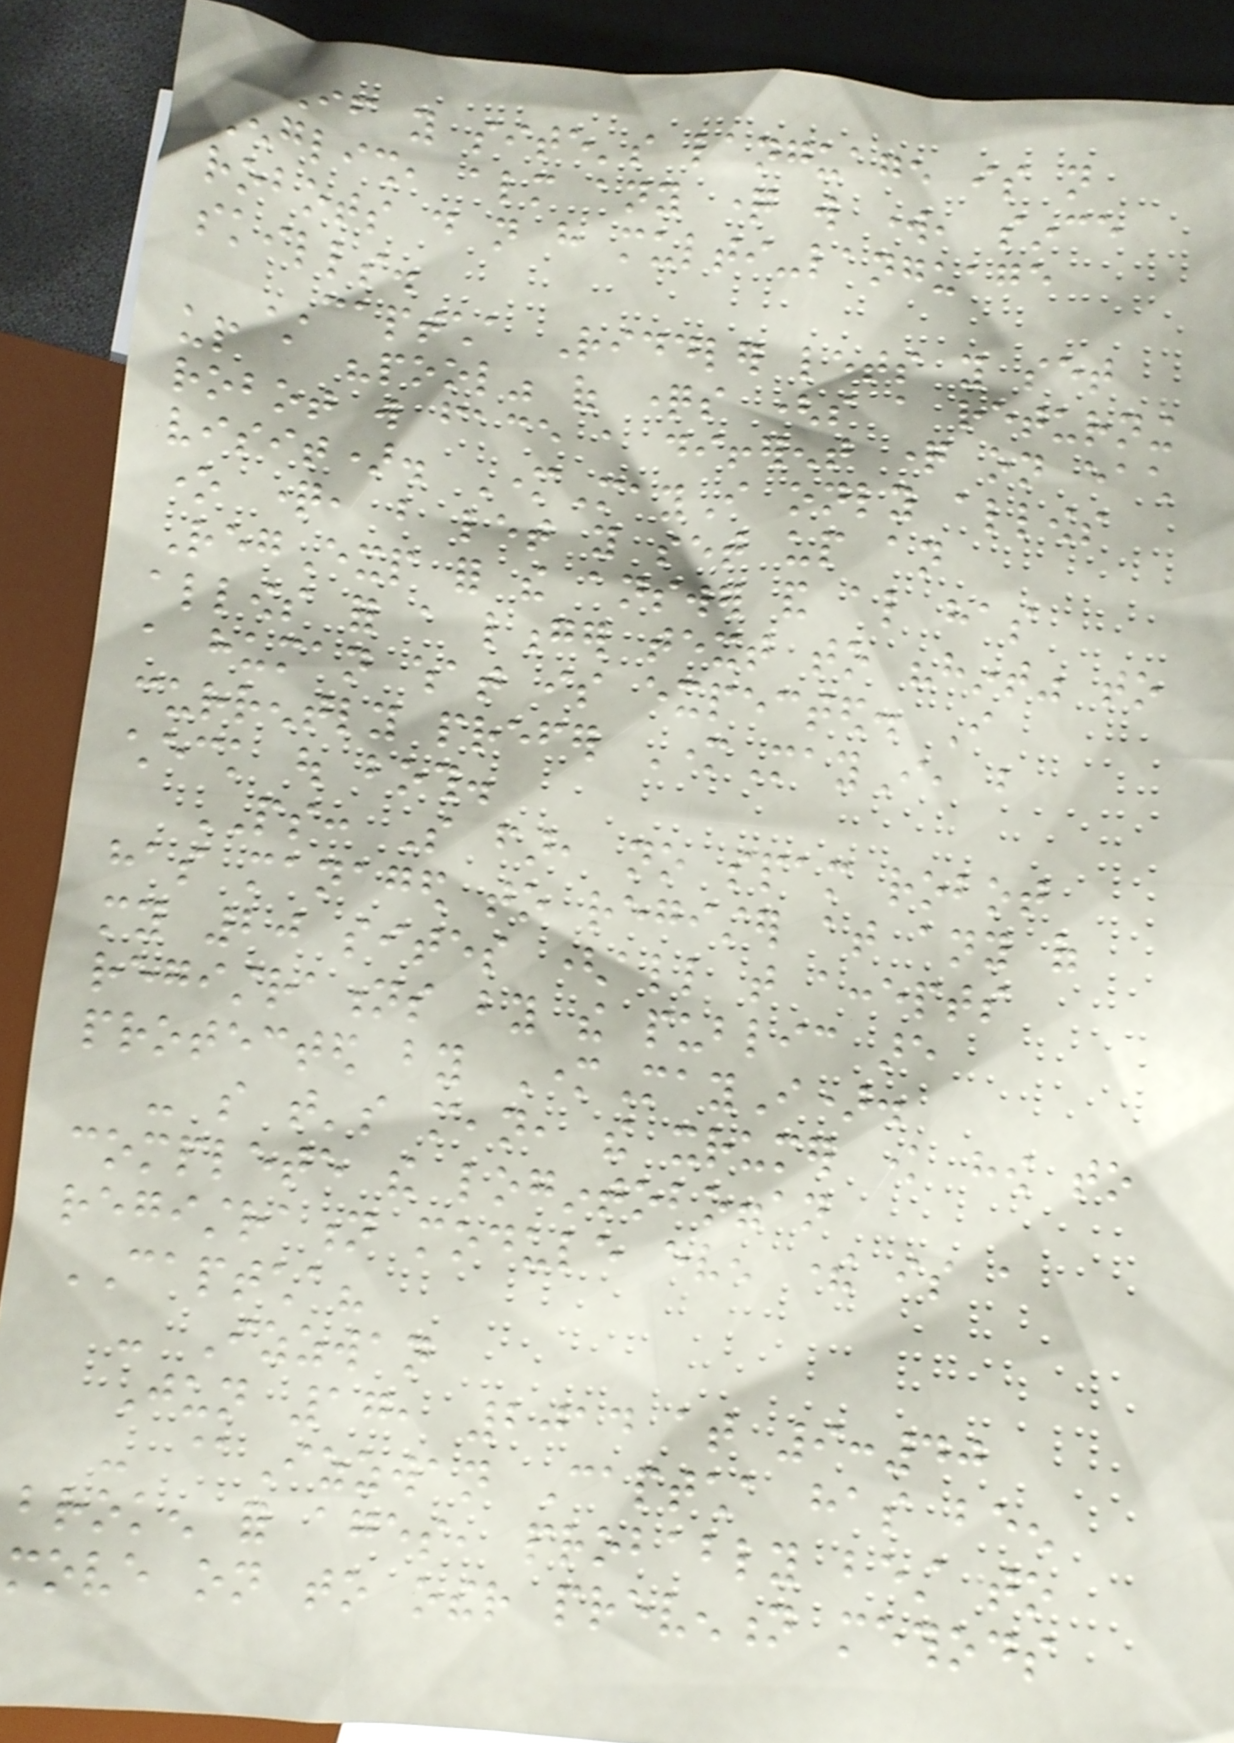If you site's language is not
English, almost any question will work, since
robots do not have multi-language
skills.
CAPTCHA Riddler lets you set
up a "pool" of questions (so a returning
robot will face a different question on each
visit). MotherMayI only allows
one question, but let you set up an
RegExp for the answer and also has
allows for a longer text to "hint" to
a human what is expected. I
currently prefer MotherMayI, but
check out both.
PS: So far, no spam robot
has managed to register at any of
my 20 sites (all that accepts
registrations by the public are
protected by MotherMayI).
- so that's mean, the xrumer know how to
complete the logintoboggan
registration module even there is a
CAPTCHA?
- Izzwan
Jun 17, 2014 at 9:40
- @Izzwan Captcha has been
broken for ages, probably best to
move on to other prevention methods
